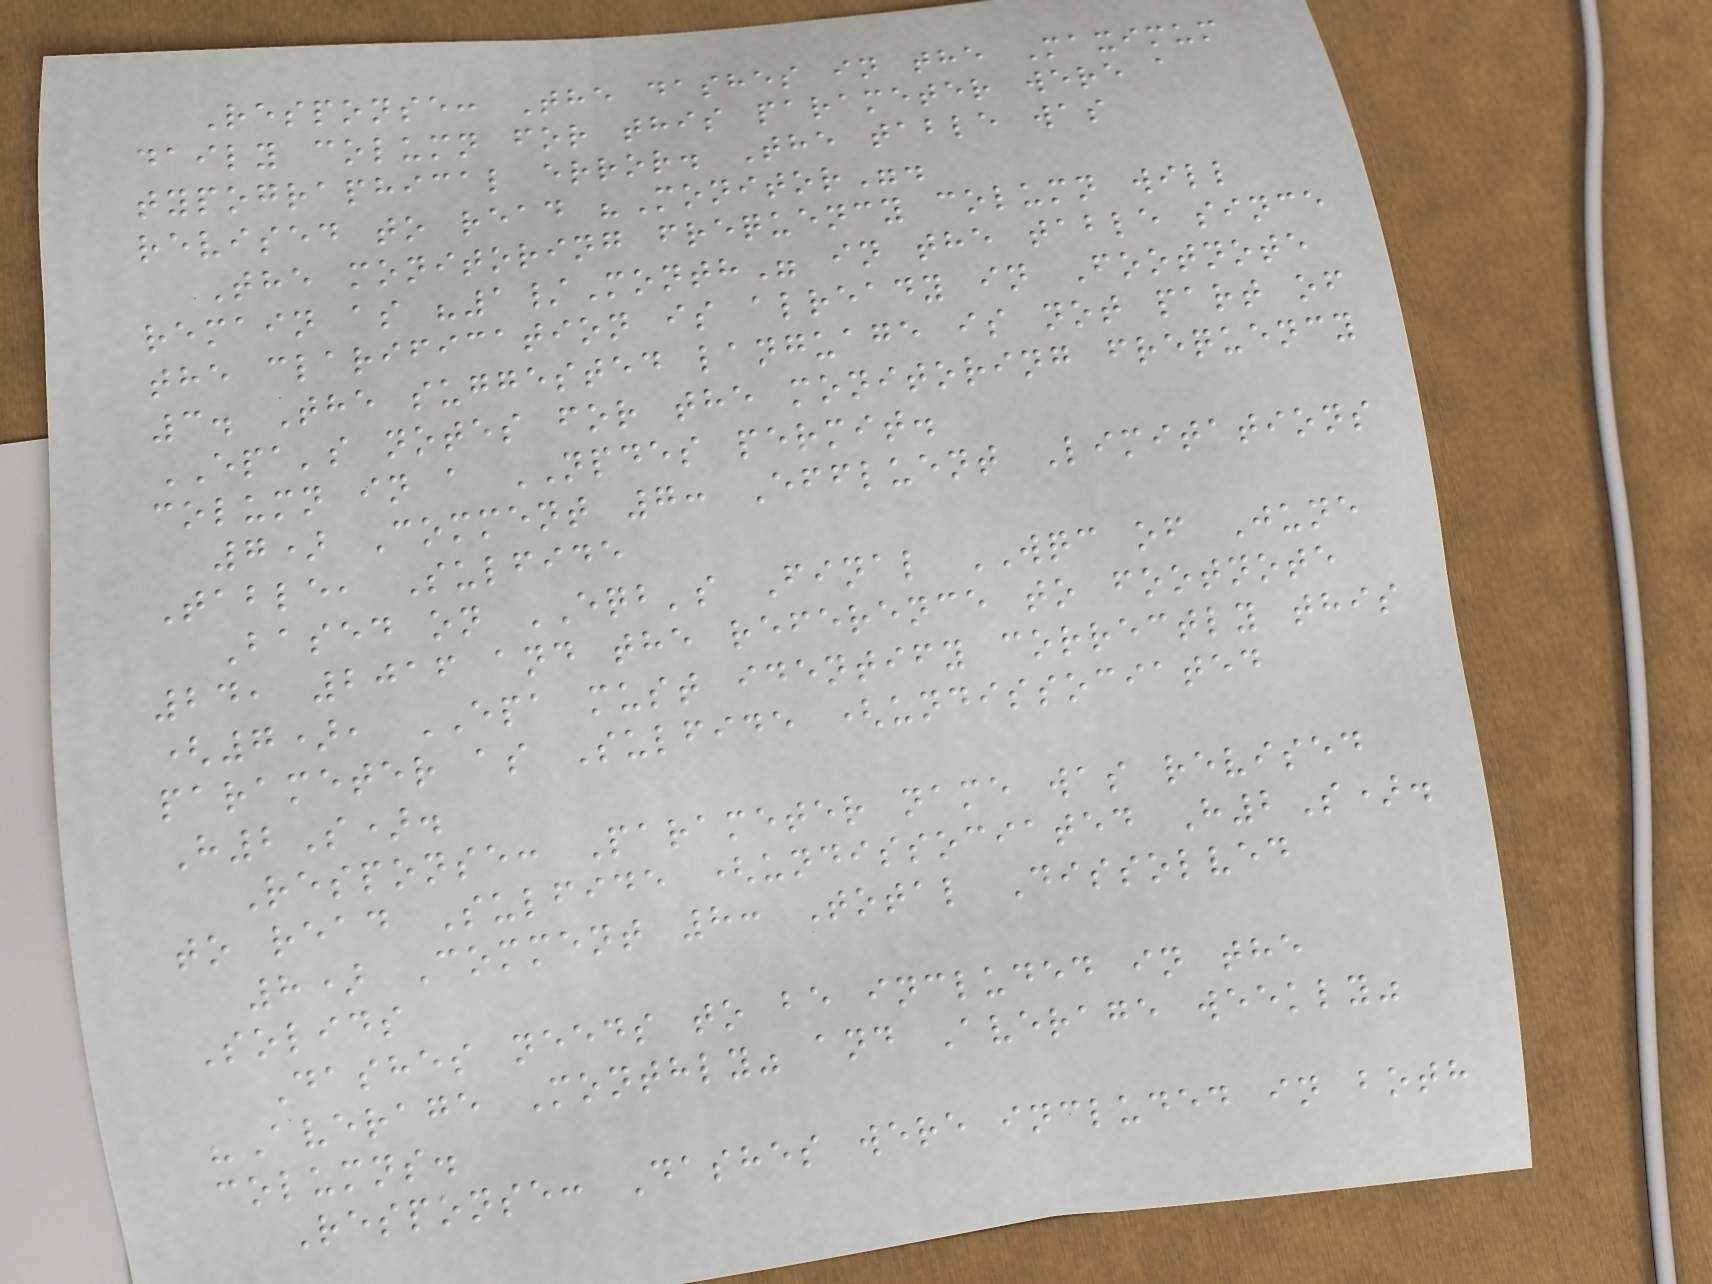Response: The dashes in the Maximum
daily column for this parameter were a
typographical error. The table was
revised to read "Monitor".
The monitoring frequency column will
remain as "1/Month" in the table since
the clarification is already in Footnote
3. The suggested language is not part of
EPA's notes for the monitoring frequency
column in a NPDES permit.
7) Comment 7: Effluent Limitations
Table, Sulfide
Based on EQB's Final WQC of June
24, 2016 and the reference to footnote
(7), EPA must identify correctly this
parameter as Sulfide (undissociated
H2S).
Response: Parameter name was revised
to read Sulfide (undissociated H2S).
8) Comment 8: Total Dissolved
Solids
Dashes needs to be included in the
"Average Monthly" and Average weekly"
columns.
Response: Dashes were included in both
